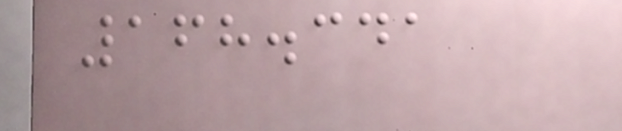168.341
